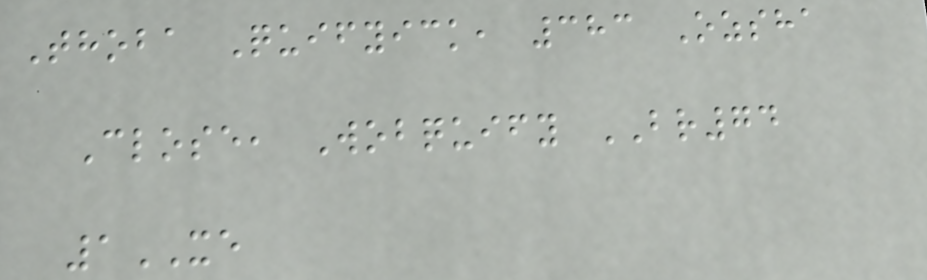Thoba Quifyick, 383 Ozsha
Close, Wobquify BR74
1XE
